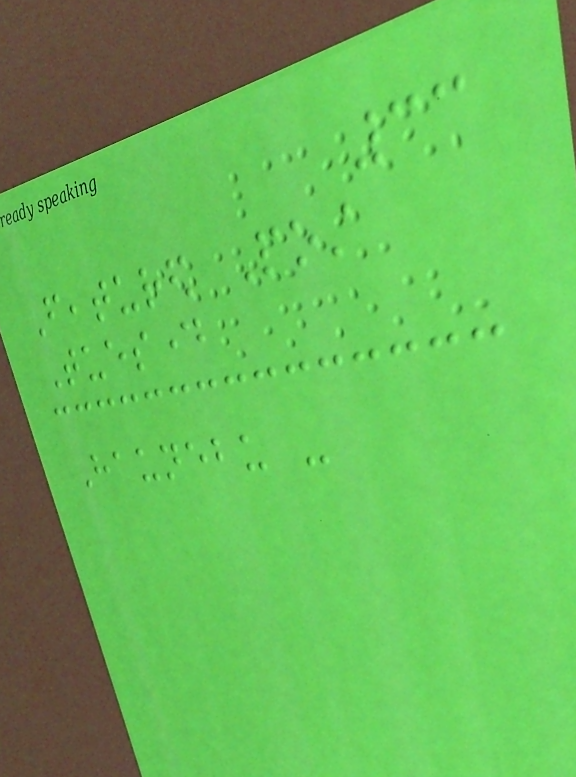33
Featured Post
Tuesday
Haunebu -
